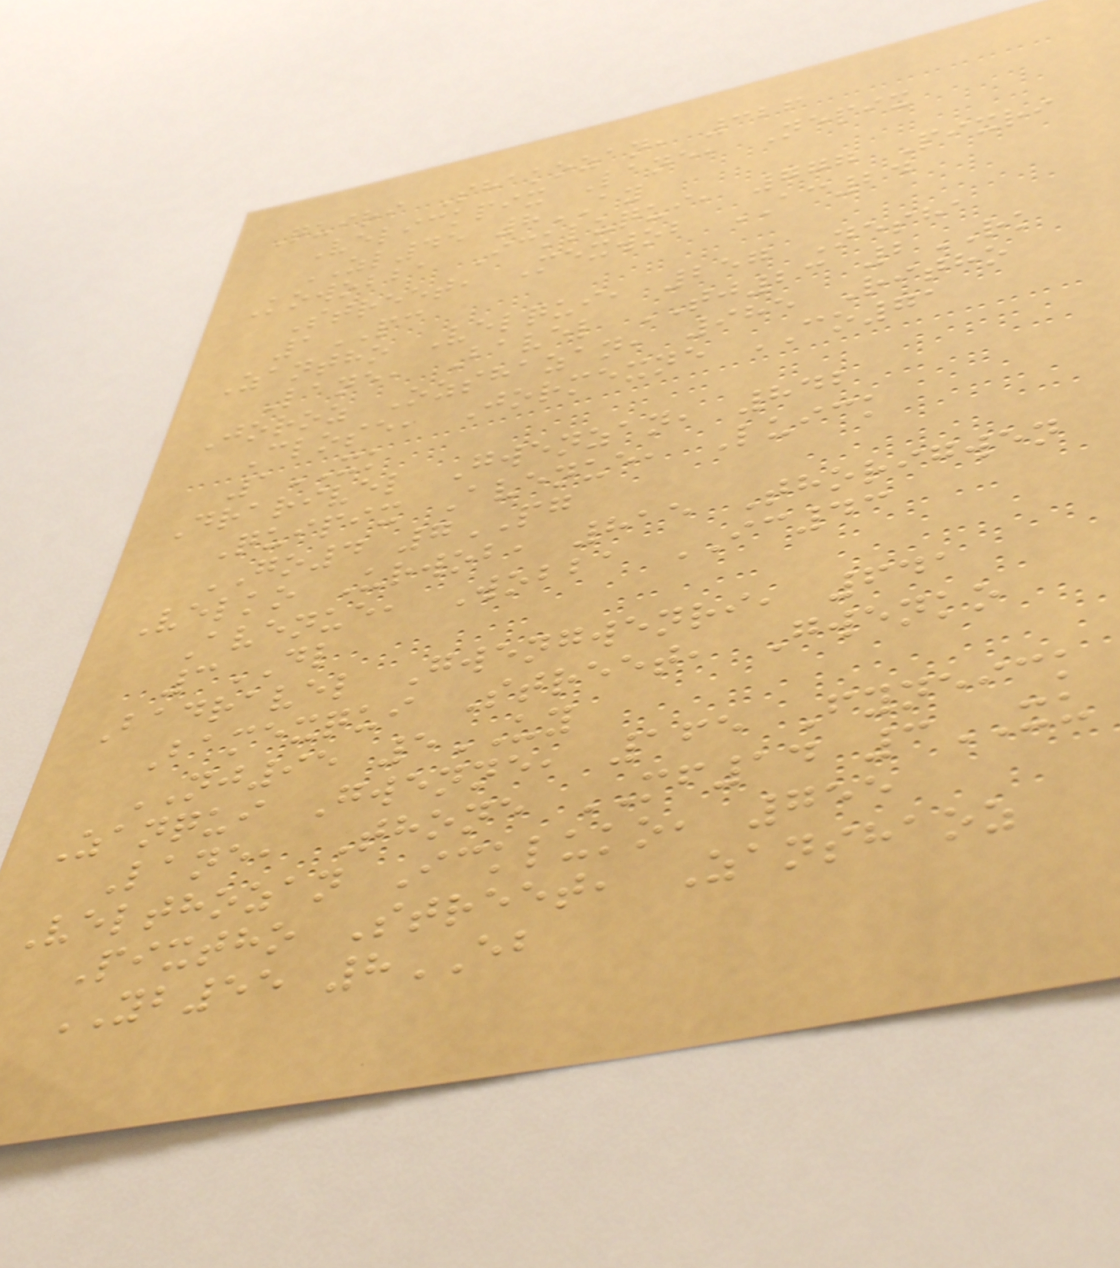Quiri Shakozan, 326
Velickpix Lane, Nepix
ZL45 8AY
Kowobba Ickluqui, 777 Pixri
Street, Mexwob AC24
1PC
Zantho Velqui, 257 Nesha
Lane, Bavel TJ23 2RK
Joroz Ozshazan, 985 Ritho
Close, Jormexne CO71
1XK
Drarivel Gwenzan, 842
Quipix Avenue, Luick
GO4 7PG
Velko Urwob, 815 Thorigwen
Avenue, Wobba IC43
3DL
Badravel Gwengwenri, 641
Bamexqui Street, Gwenko
NJ95 5UY
Zanqui Gwenne, 165 Fyneick
Lane, Thone MF14 3XU
Velthozan Ickluko, 755
Pixtho Street, Zanshaoz
YB55 8EB
